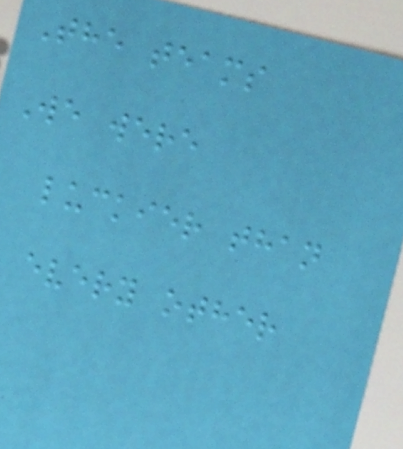The teams
We were
luckier than
every other
